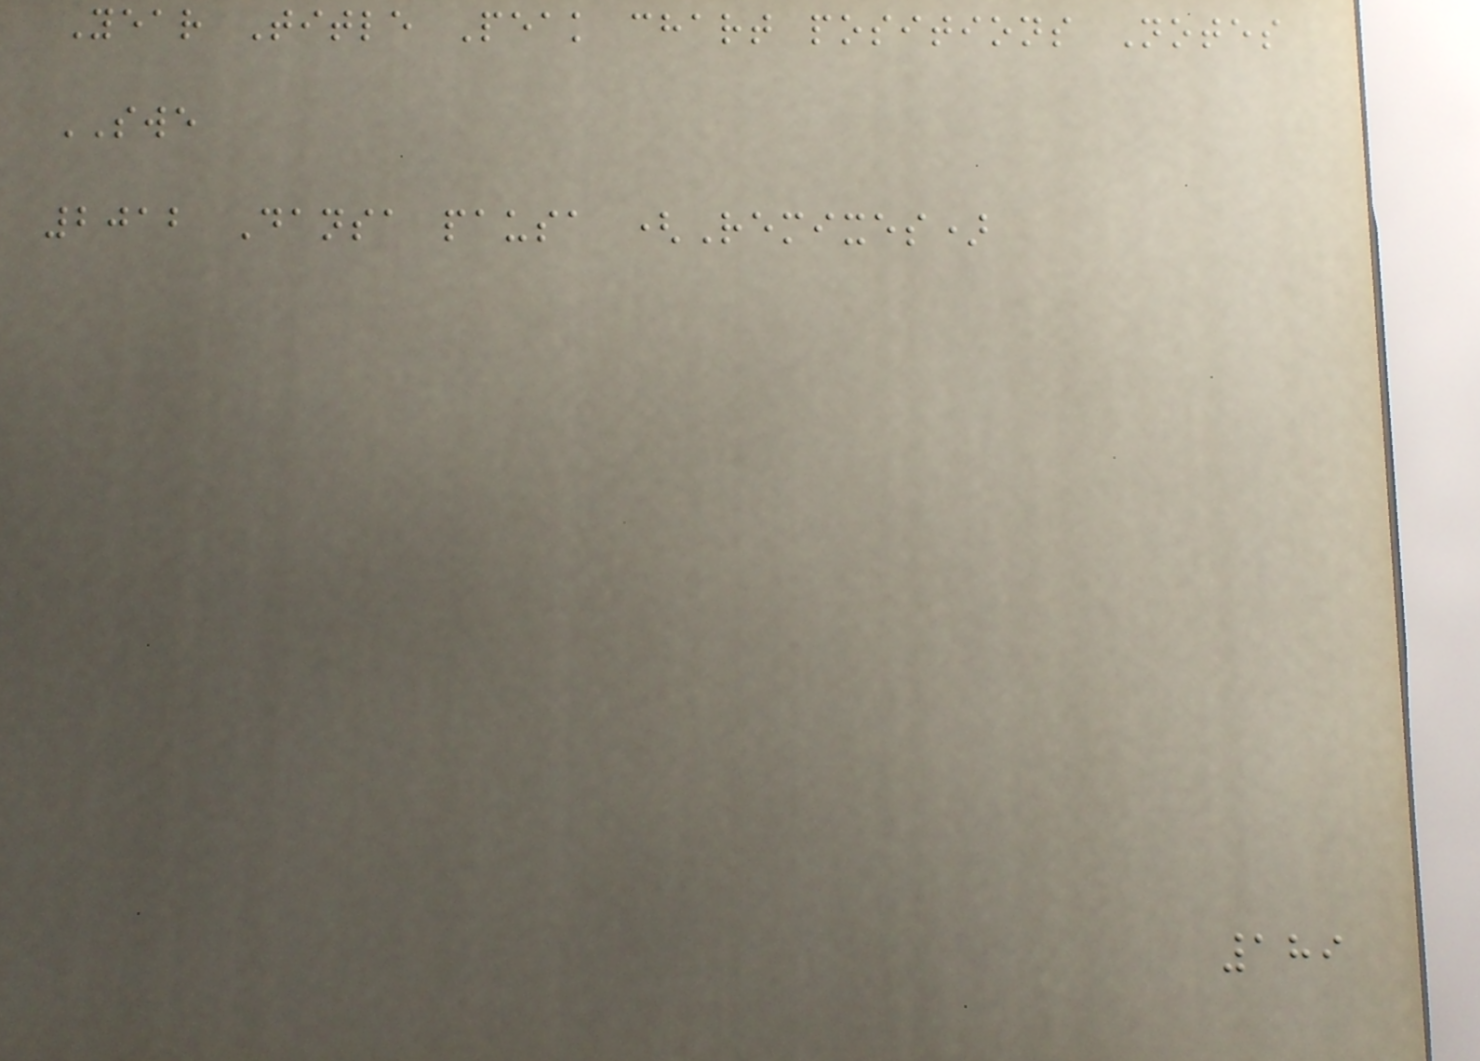Year Title Peak chart positions Notes
SWE
2012 Dansa pausa (Remixes)
189
